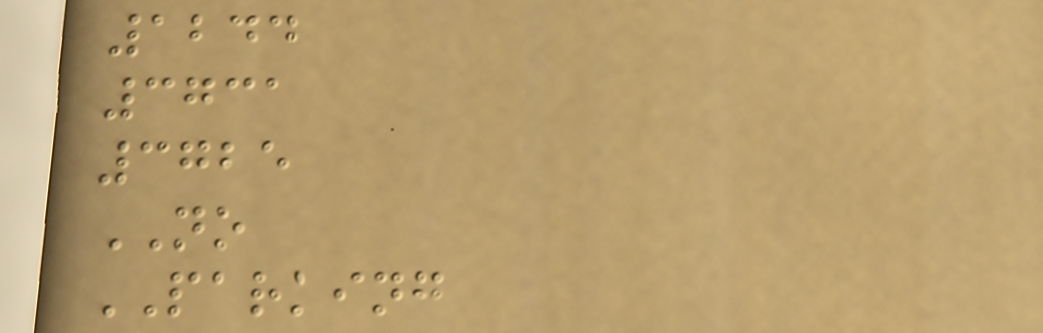1244
3731
3725
NO
PARKING
